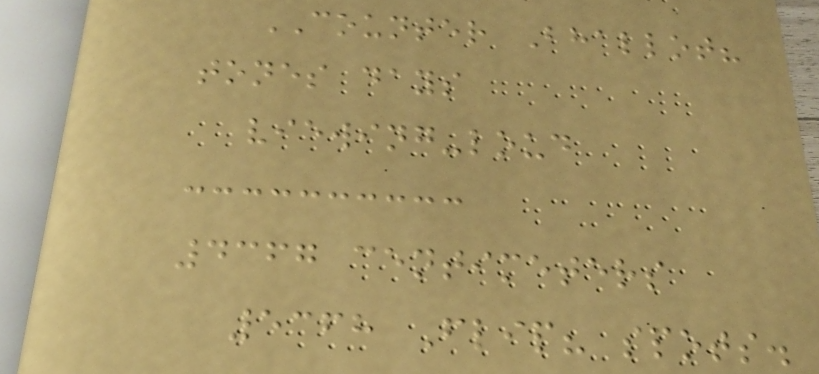COUNTER Bhallot?
tones days
viewing-loud
4367 centimeters
5368 Flip? spots.
